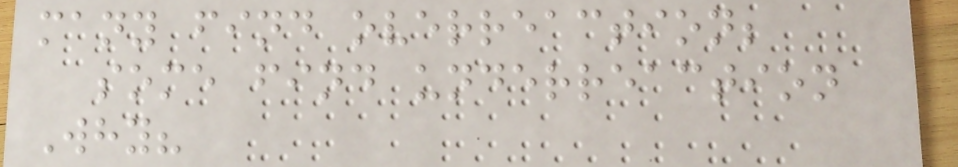many find overreaction;
some find underreaction
Why?
